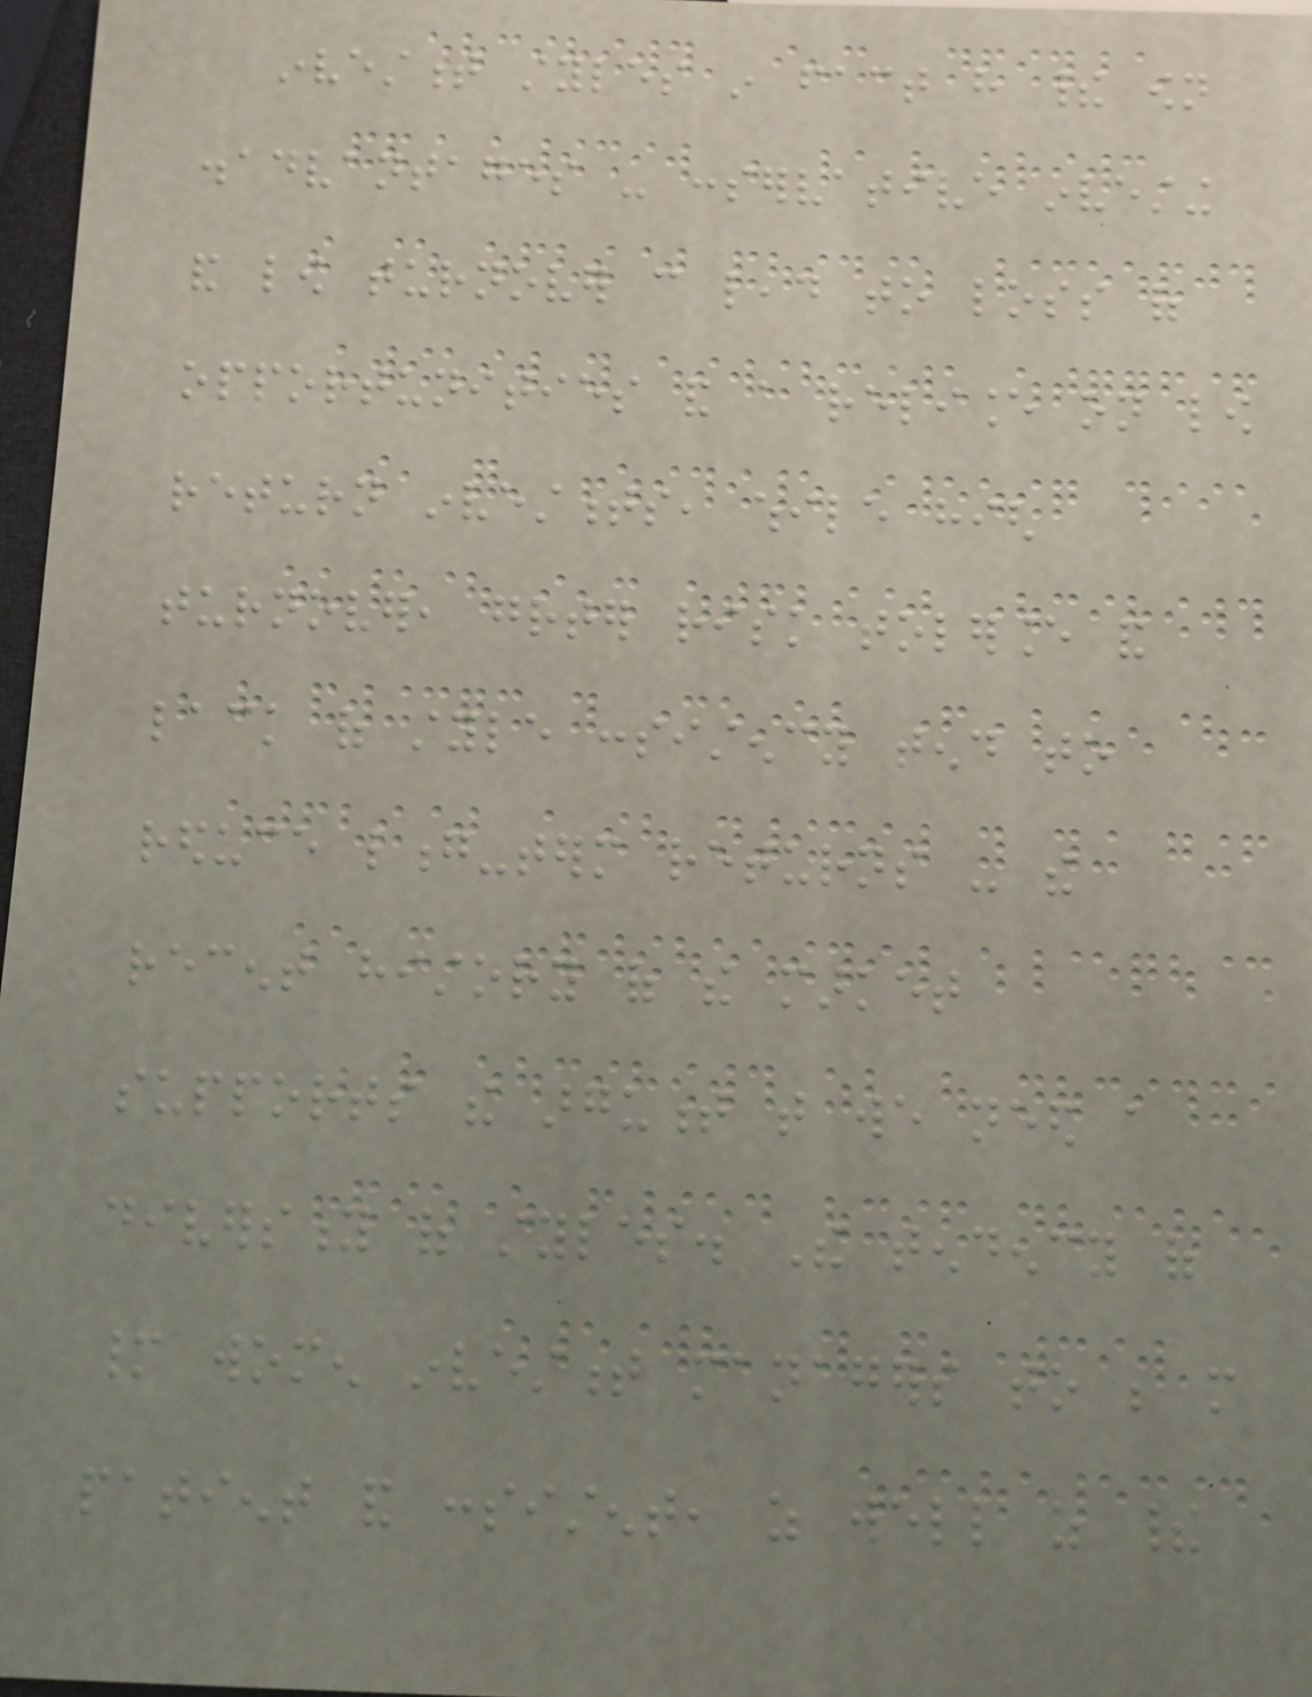investment styles in fact have their own
disadvantages - conservative investing
and low turnover can lead to loss of
opportunities and a reliance on low
return investments, while high
turnover, greater risk tolerance and
lack of style consistency tend to
reduce long-term returns - the
recent history of the market
supports the argument that we need a
diversity of styles. The tendency of
many women investment managers to be more
patient and consistent, as well as their
